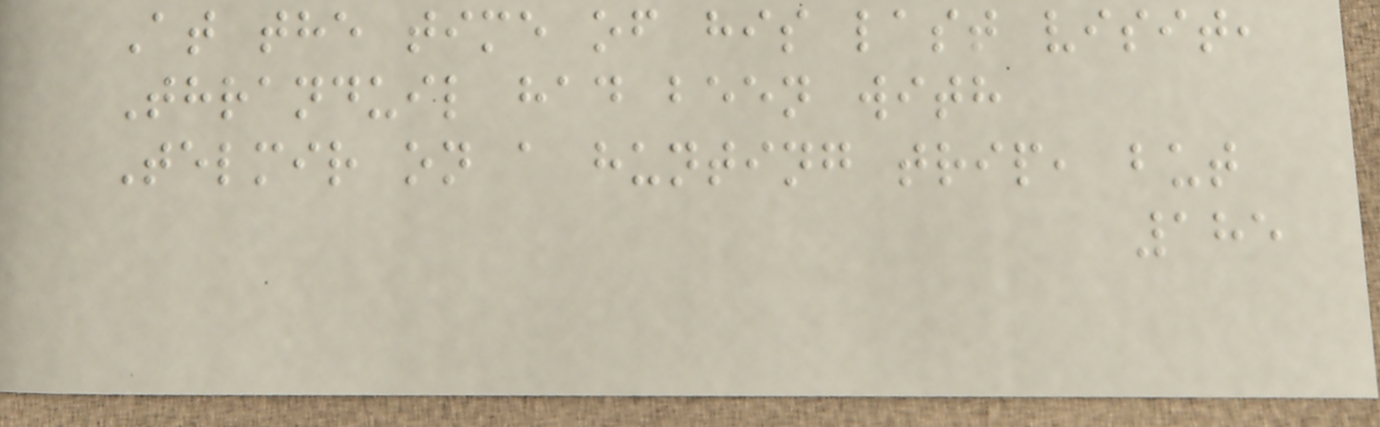At the time of his last visit,
Thranduil had been with
Telmir on a hunting trip, but
185
